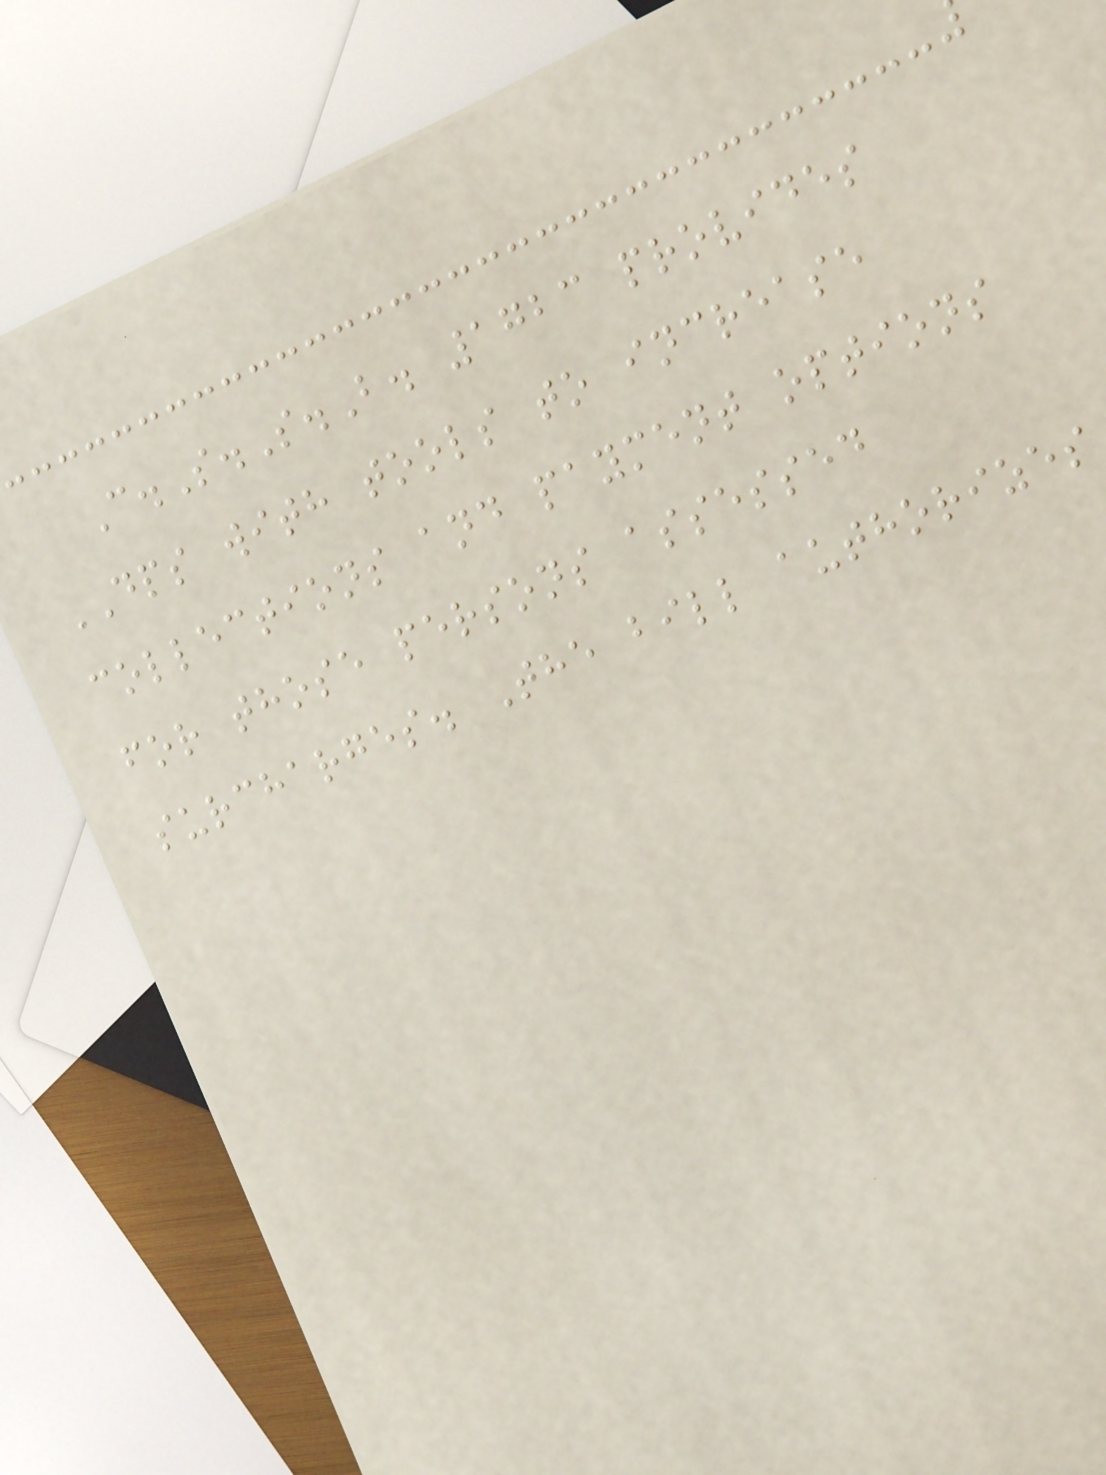C.S.S.B. 1723 provides
DPS with tools to increase
collections and payment options
for those persons assessed
surcharges. The bill authorizes
